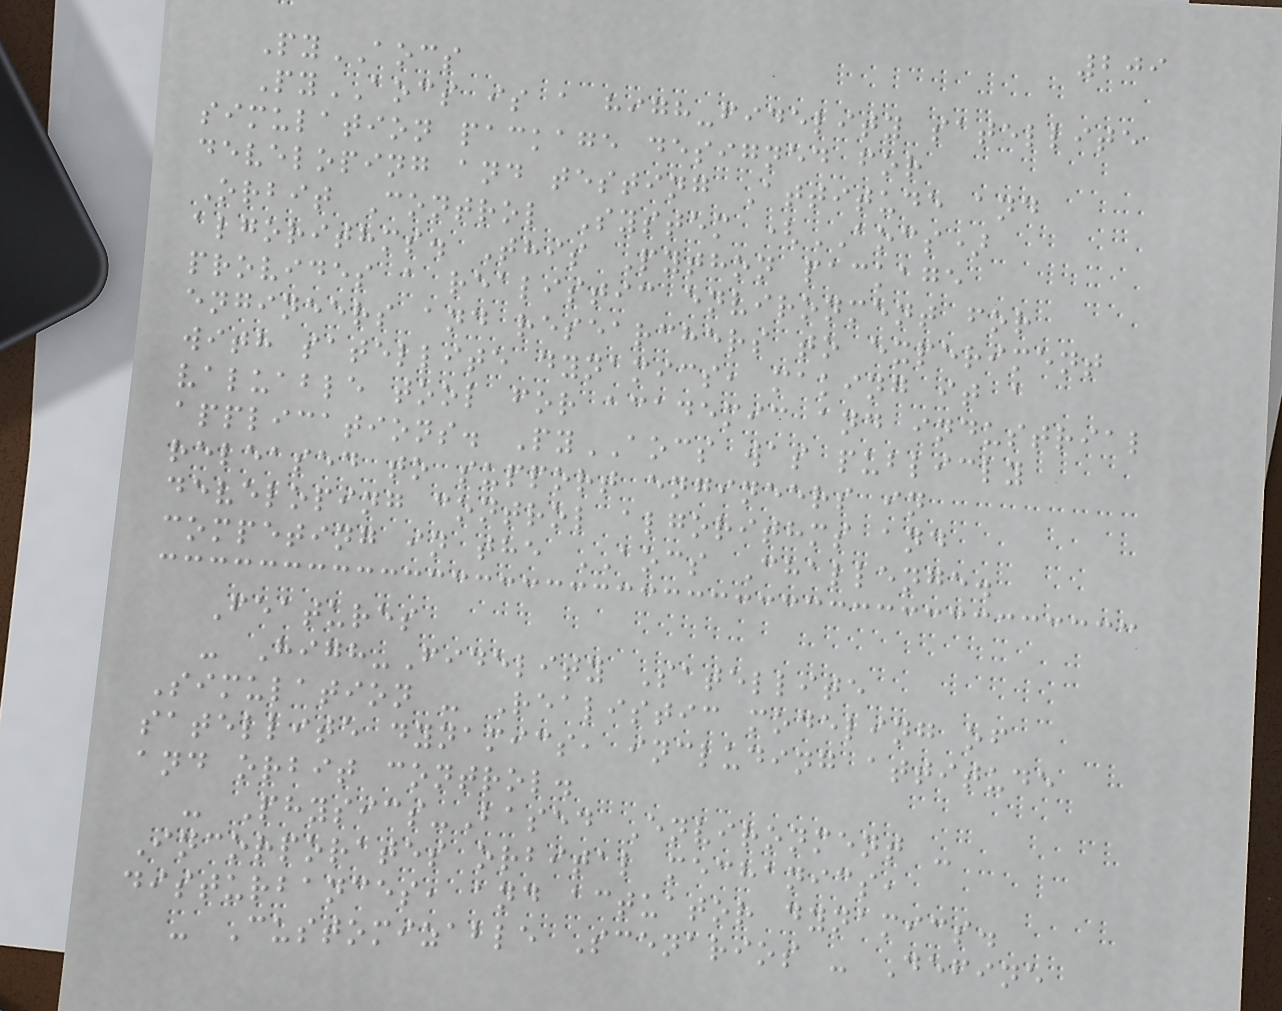209
PyAOCS
PyAOCS is a high-fidelity satellite
simulation package designed for
developing and testing Attitude and
Orbit Control System (AOCS)
algorithms. This Python package
provides a realistic environment for
engineers and researchers to experiment
with satellite dynamics, making it a
valuable tool for academic and industrial
applications. PyAOCS was publicly
released to support engineers in
developing control algorithms and
competing in the AOCS Challenge.
Features
- High-Fidelity Satellite
Simulation - Realistic modeling of
satellite dynamics, including attitude
and orbit control.
- Physics-Based Environment -
Incorporates orbital mechanics,
disturbances, and actuator dynamics.
- Customizable Scenarios - Define
